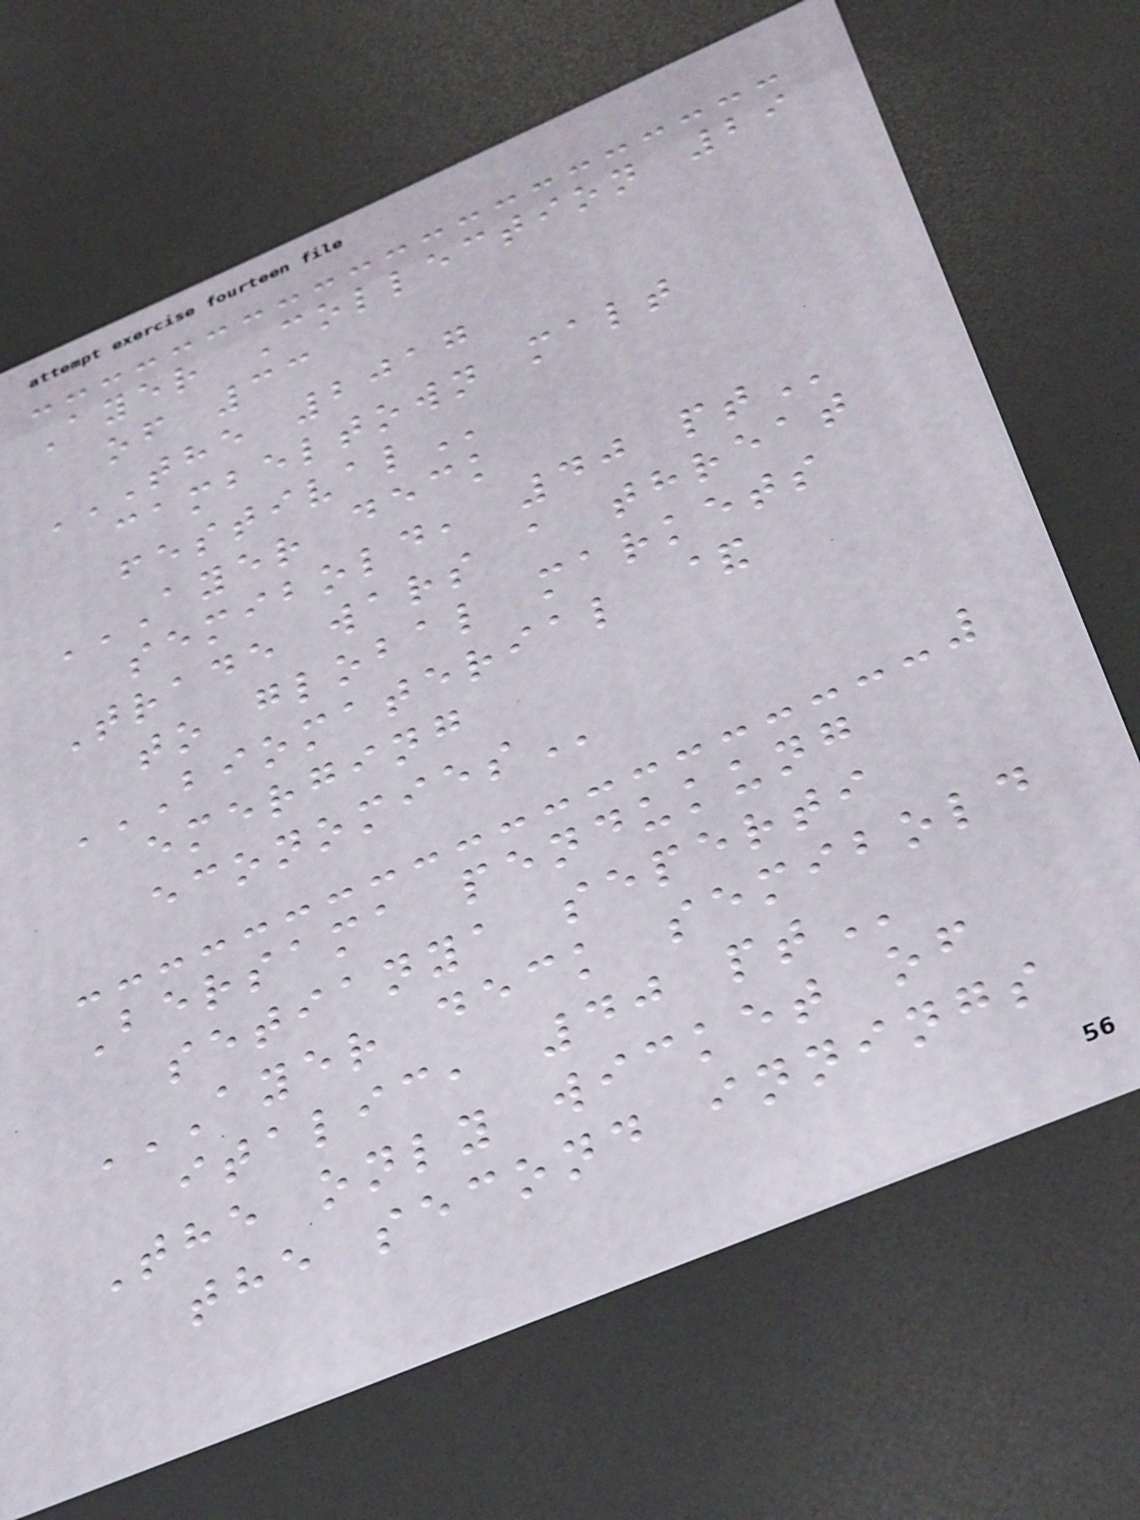Ayer Collection 29
of 33
THE 2017
CAMBELTOWN MALT
FESTIVAL
AYER DECK
SEMIBOLD, 40 PT
Trade wars a threat
to global markets
BIOMATERIAL &
EMERGING
ECONOMIES
Bersama pendukung
setianya seperti
AYER DECK SEMIBOLD
ITALIC, 40 PT
The only wicket of
the second innings
